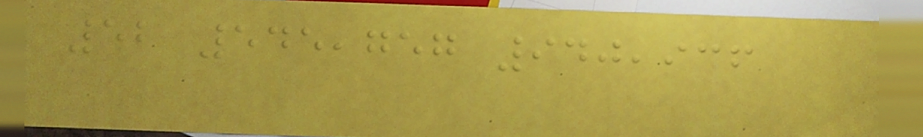52 545,757 940,936
